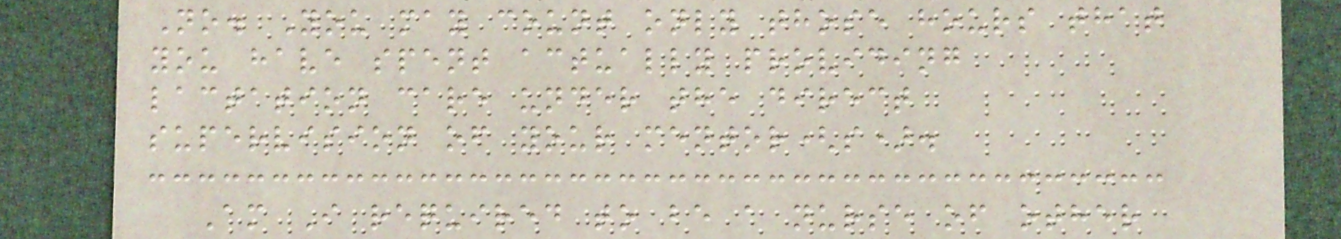No. You may count only those hours that
you have spent actually providing
lactation care under the direct
supervision of your mentor(s).
Am I required to be a nurse of other
